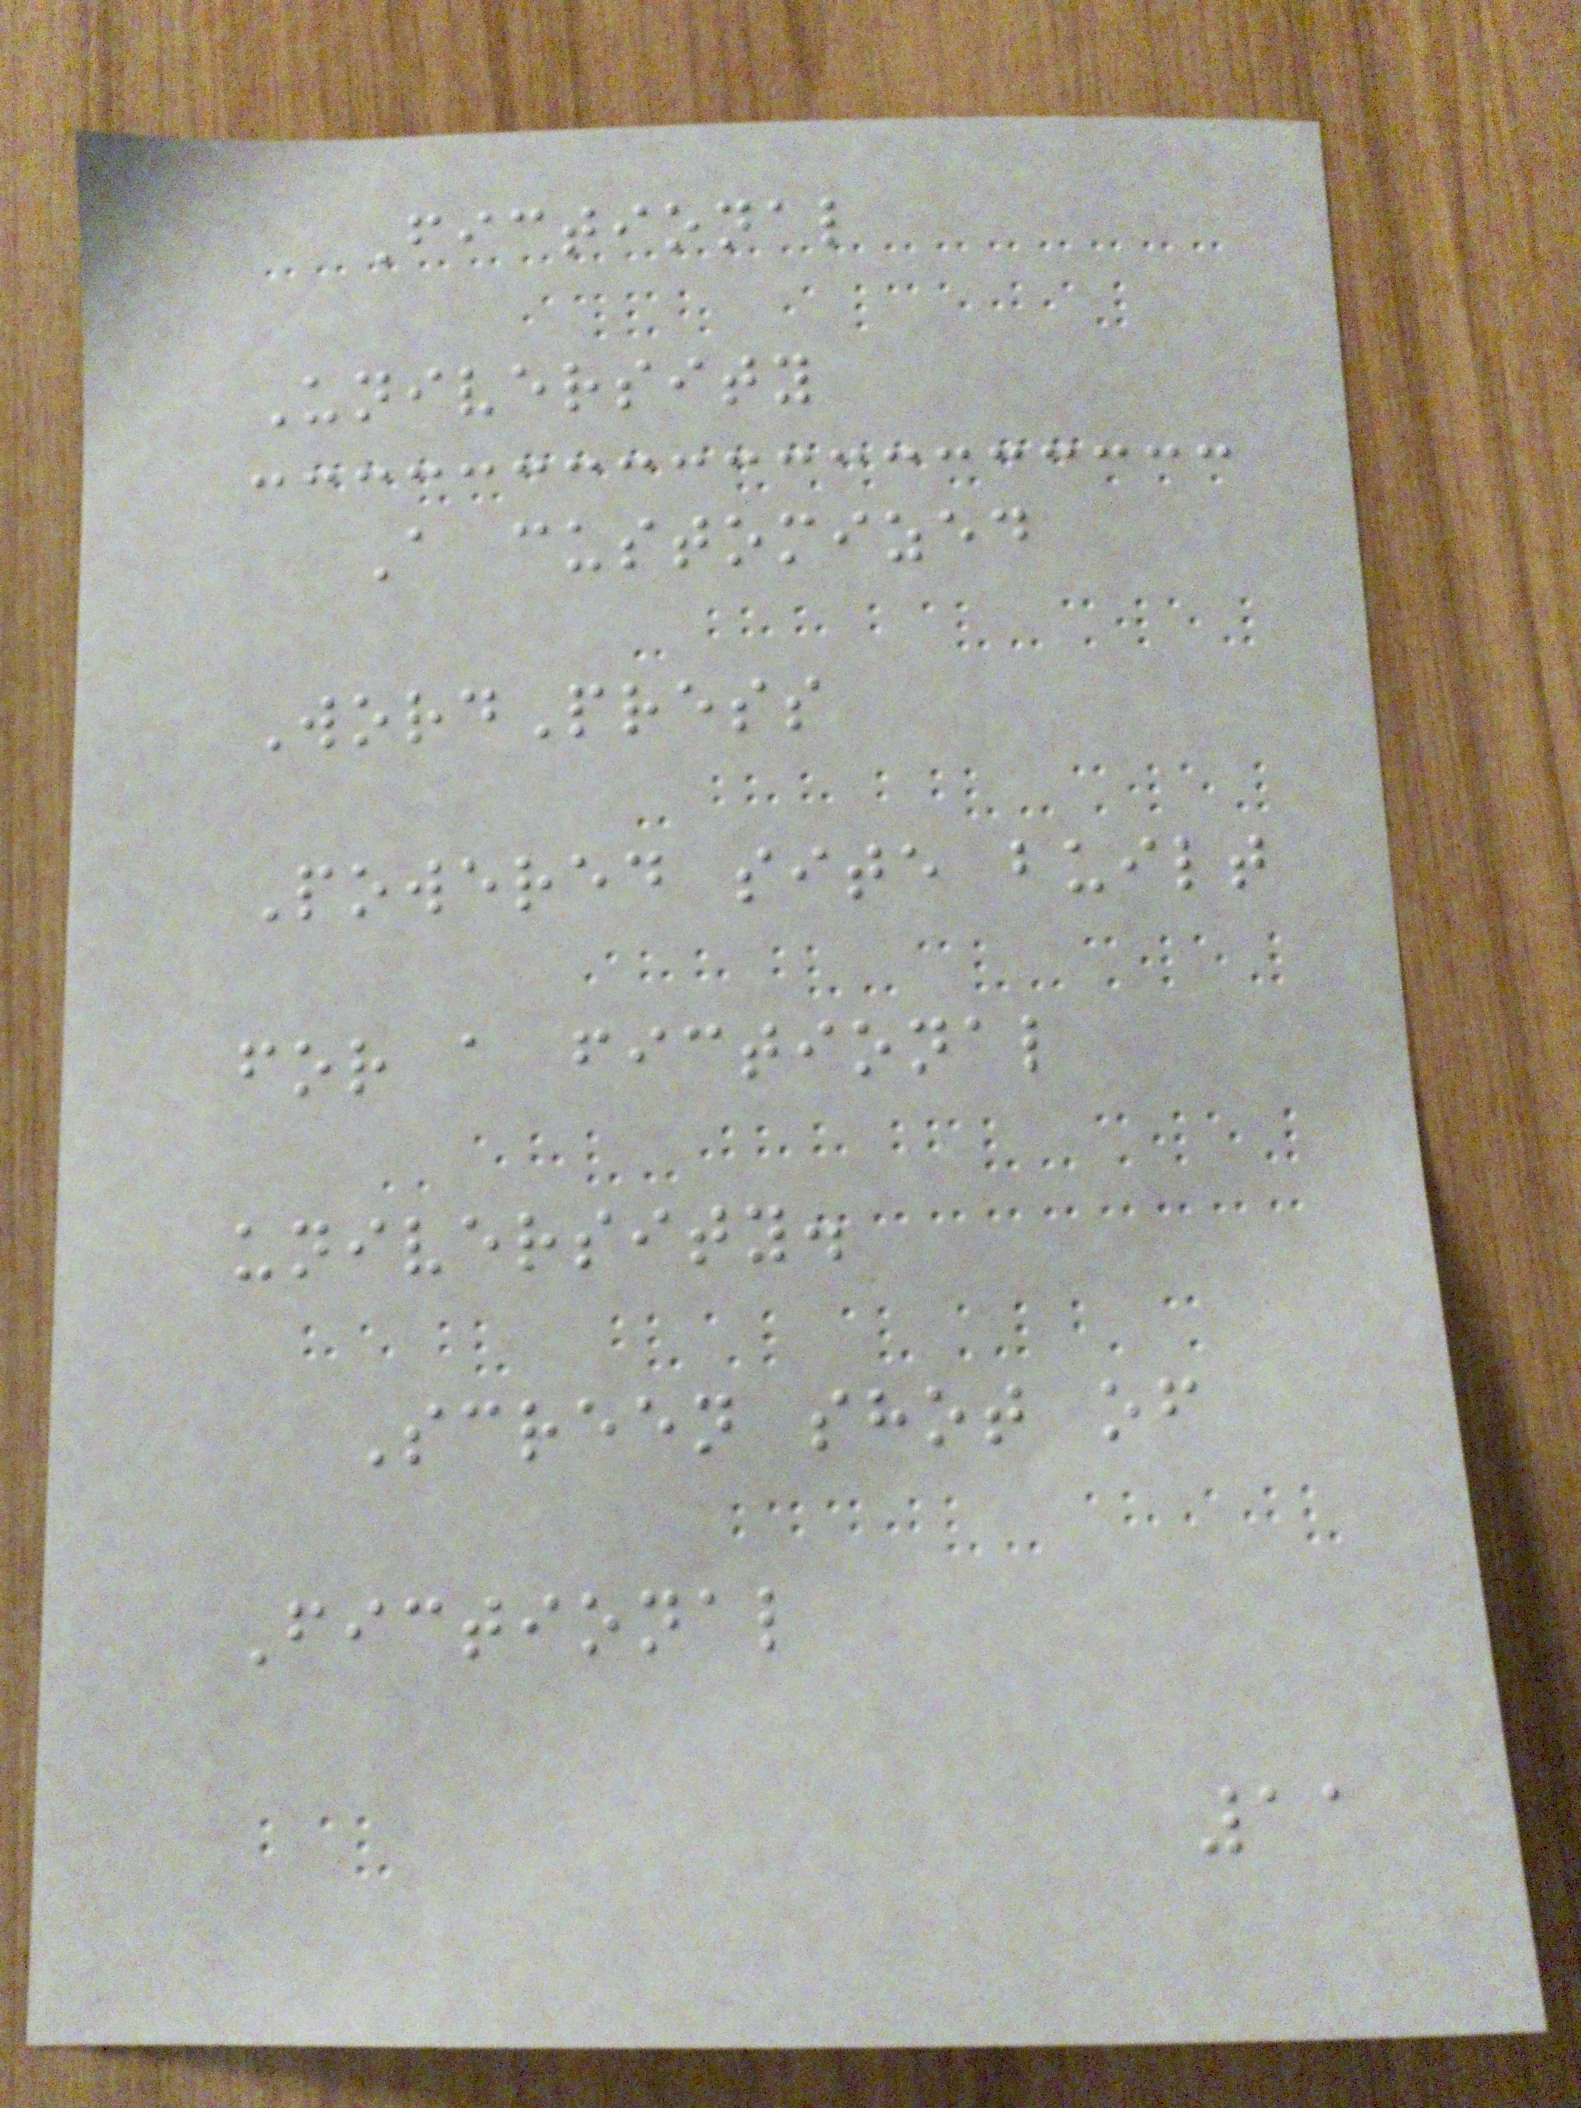Fictional
University
A customized
WordPress
Powered site built
for a fictional
university.
Screen shot of
Fictional
11
